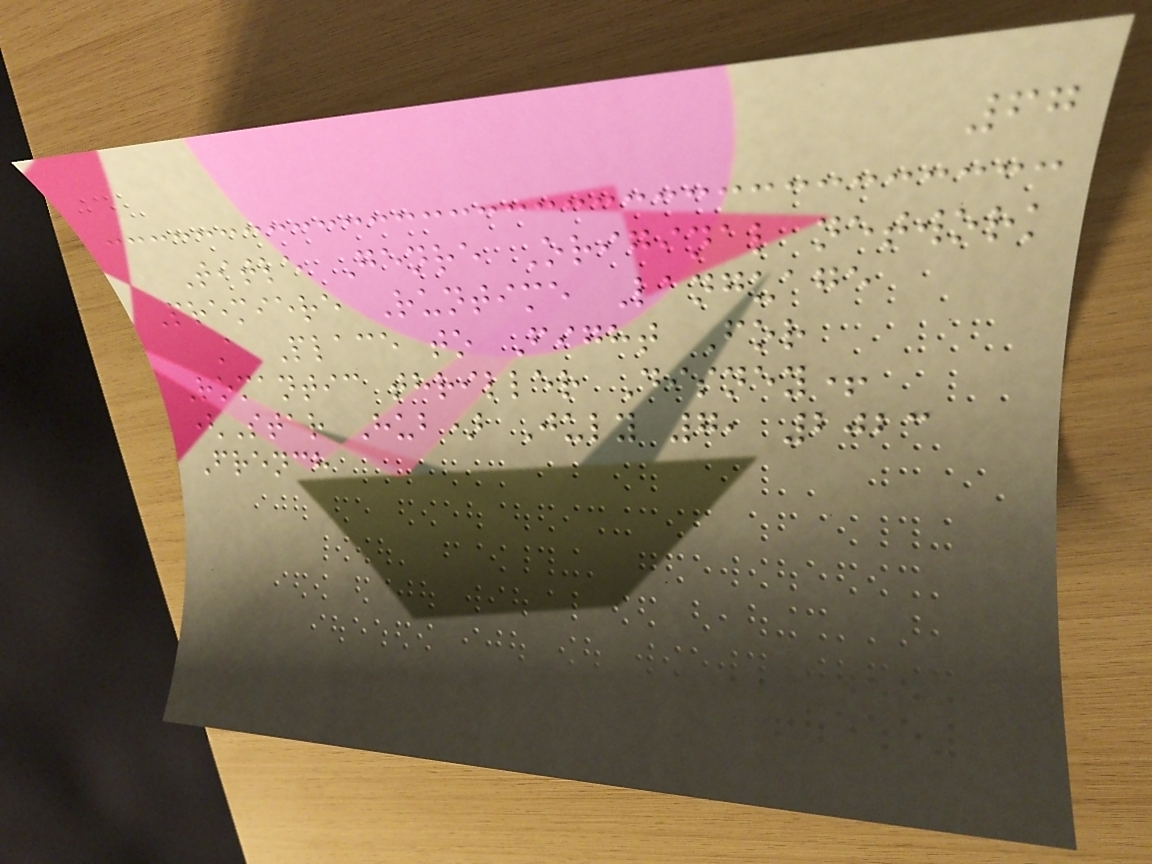67
Title Genre Original network
Premiere Runtime Language
A Place to Fight For
Romantic thriller Disney+
(Star Hub) July 7, 2023
French
